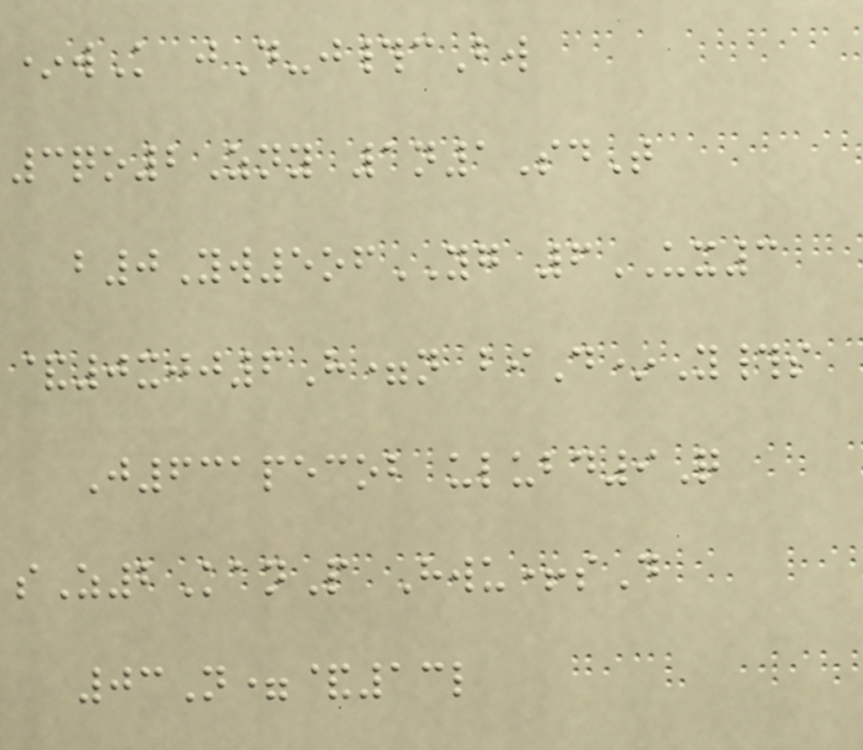*wK jD-j#cBw
3qo2Zny 1n1SdT
b0Yw5ofYG 6UX3
&0xjj6H=n biD*Y#s
J631pecob ulubd9Q
sZ2KanP Hwu+sD
03N=&13l
